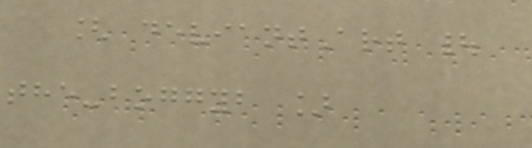[ deviantArt |
the-boggyb ]
